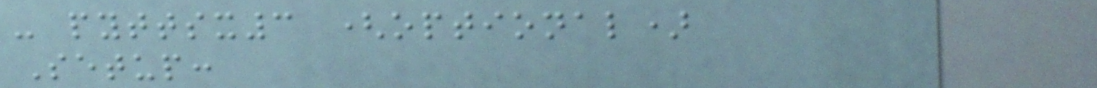- pyttsx3 (optional)
Setup:
